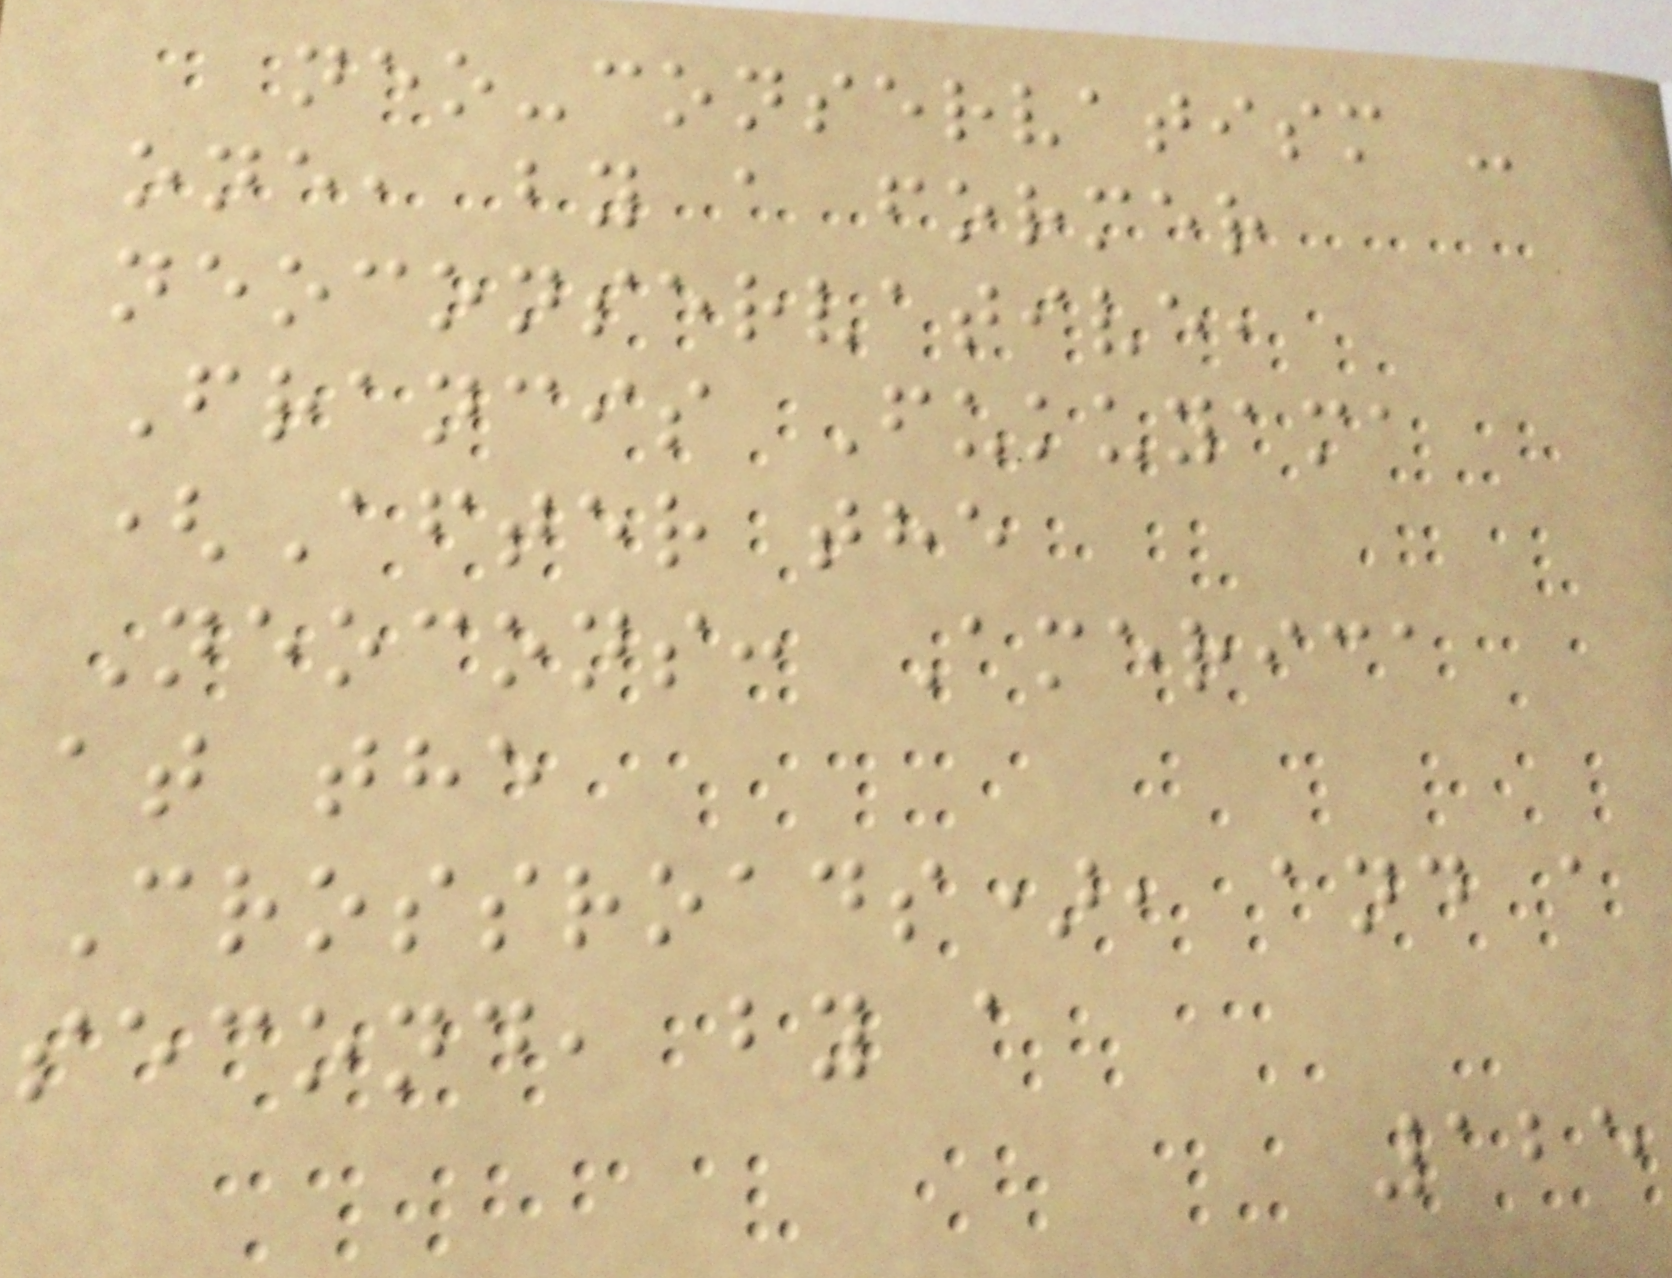neo-conservatism -
one, by a former
neoconservative,
Francis Fukuyama
(After the
Neocons: America
at the
Crossroads), and a
second, by a
125
